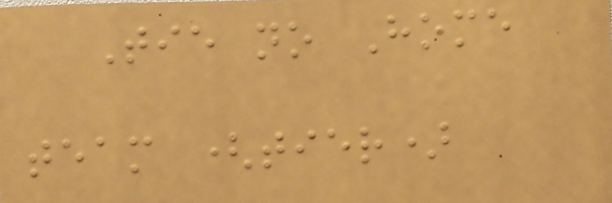Tie no Home
team (tier)
